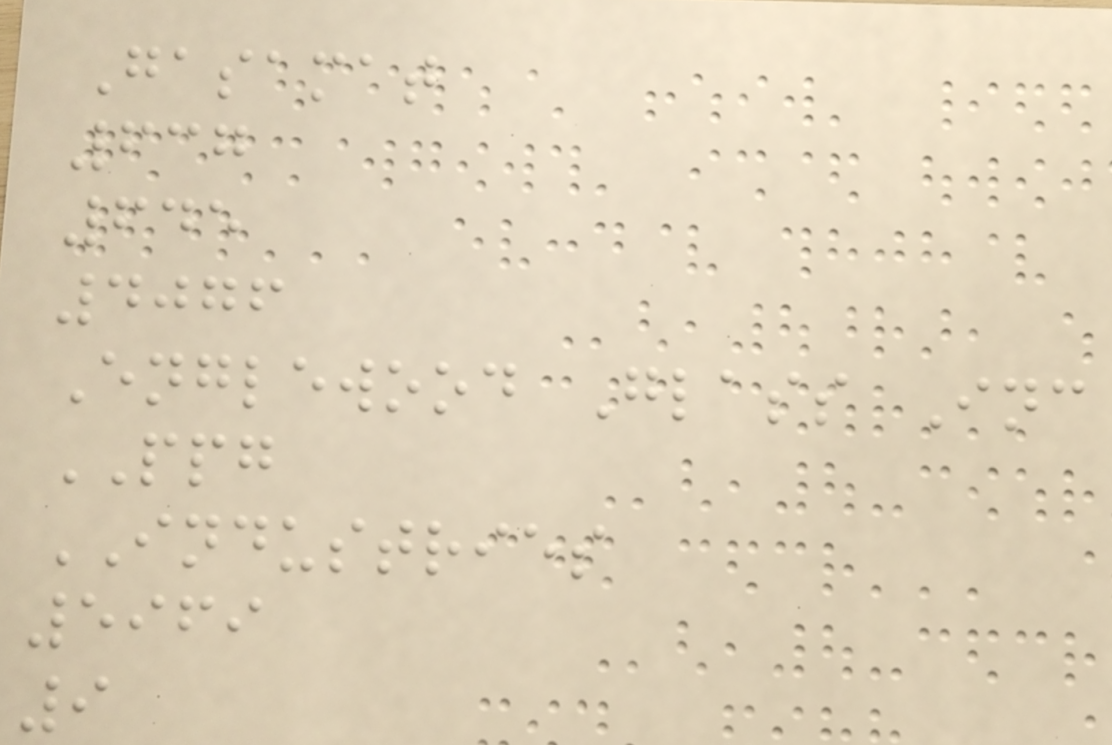Gasamat
637
645
4076
Englewood Glass Inc
PPG
INDUSTRIES
5969
9
